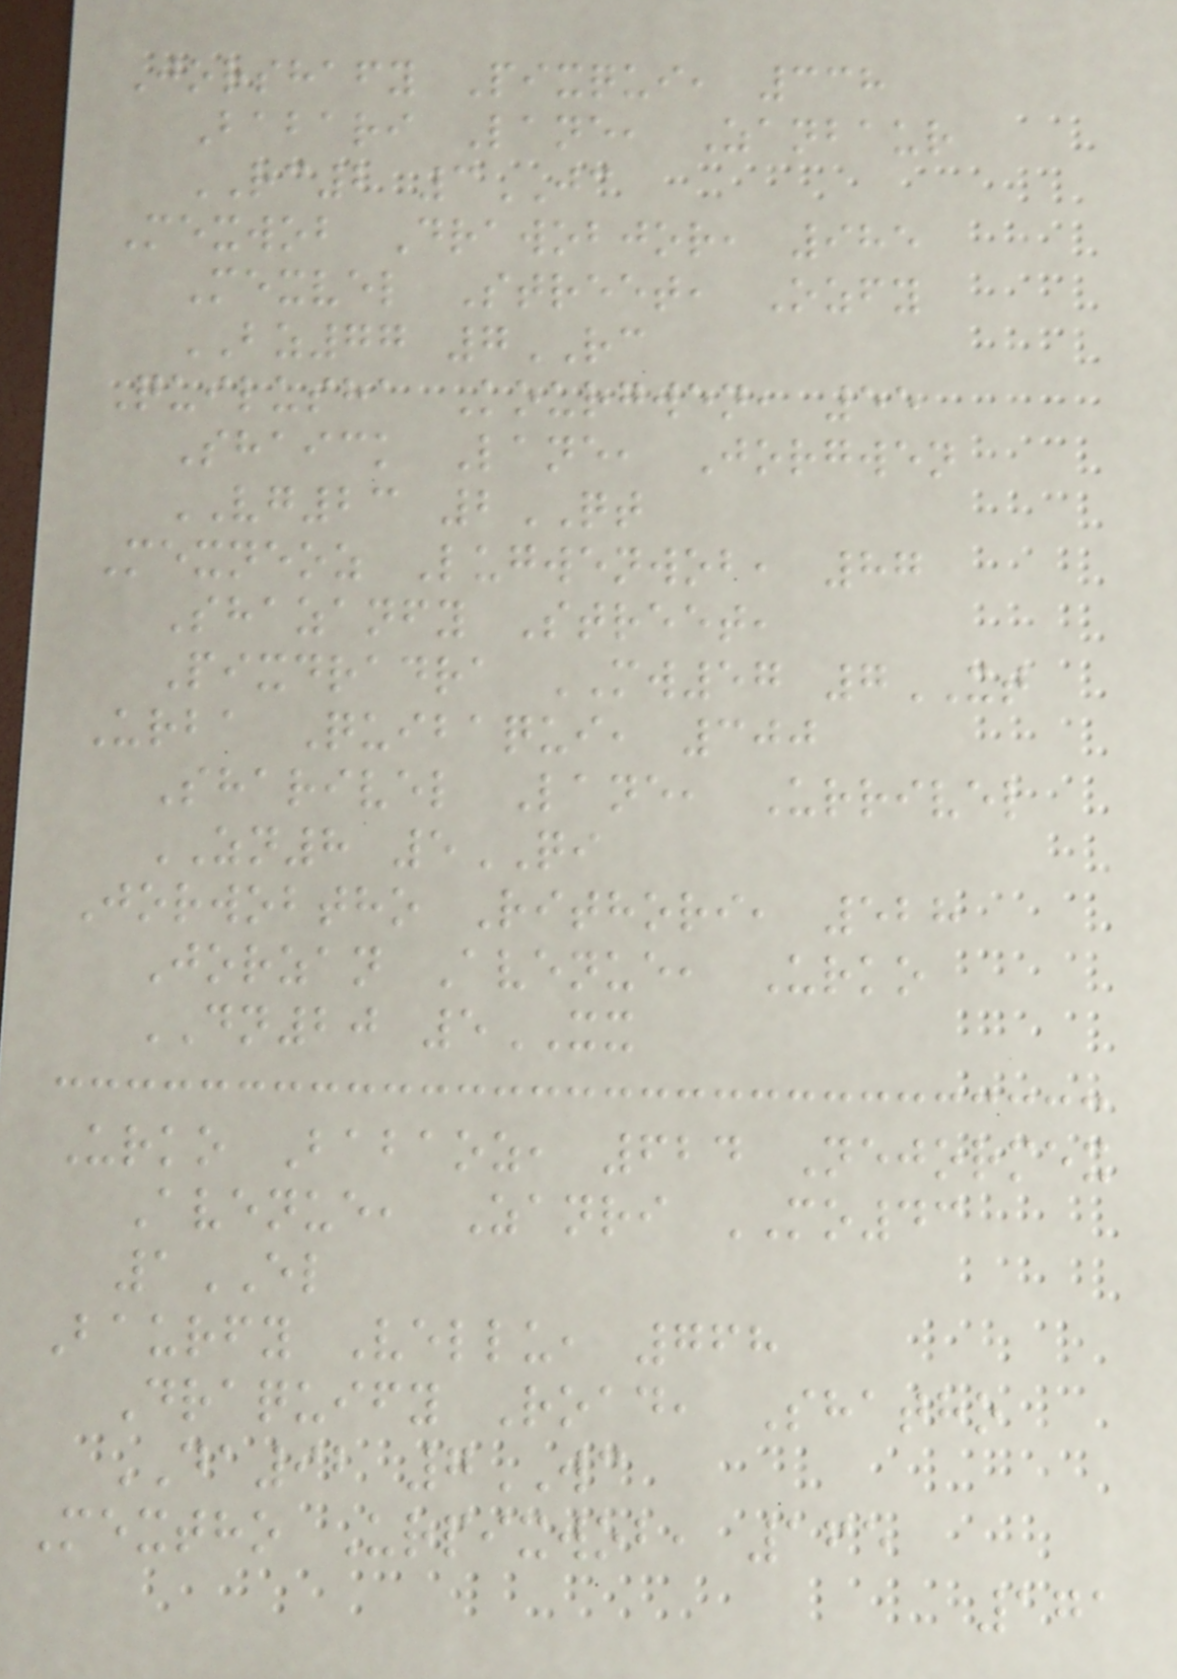Jorshafy Pixqui, 338
Babari Lane, Zanbaur
RC2 3JC
Mexwob Drawobjor, 985
Mexvel Street, Ozfy
BZ77 7RC
Quilusha Kourgwen, 55
Shaick Lane, Jorgwen
VG23 2QT
Mexneoz Lugwenwob, 87
Shazanfy Street,
Pixdradra MW57 7XT
Urba Quibaqui, 300
Sharivel Lane, Urrivel
ZN8 5QI
Jorwobtho Rithori, 528
Jorzan Avenue, Urko
DN20 5XX
Urko Babaoz, 624 Nejormex
Avenue, Zanri MO43
1EL
Baurfy Vellu, 768
Draquify Road, Shatho
DA92 7WC
Mextho Urpixwob, 165
171
